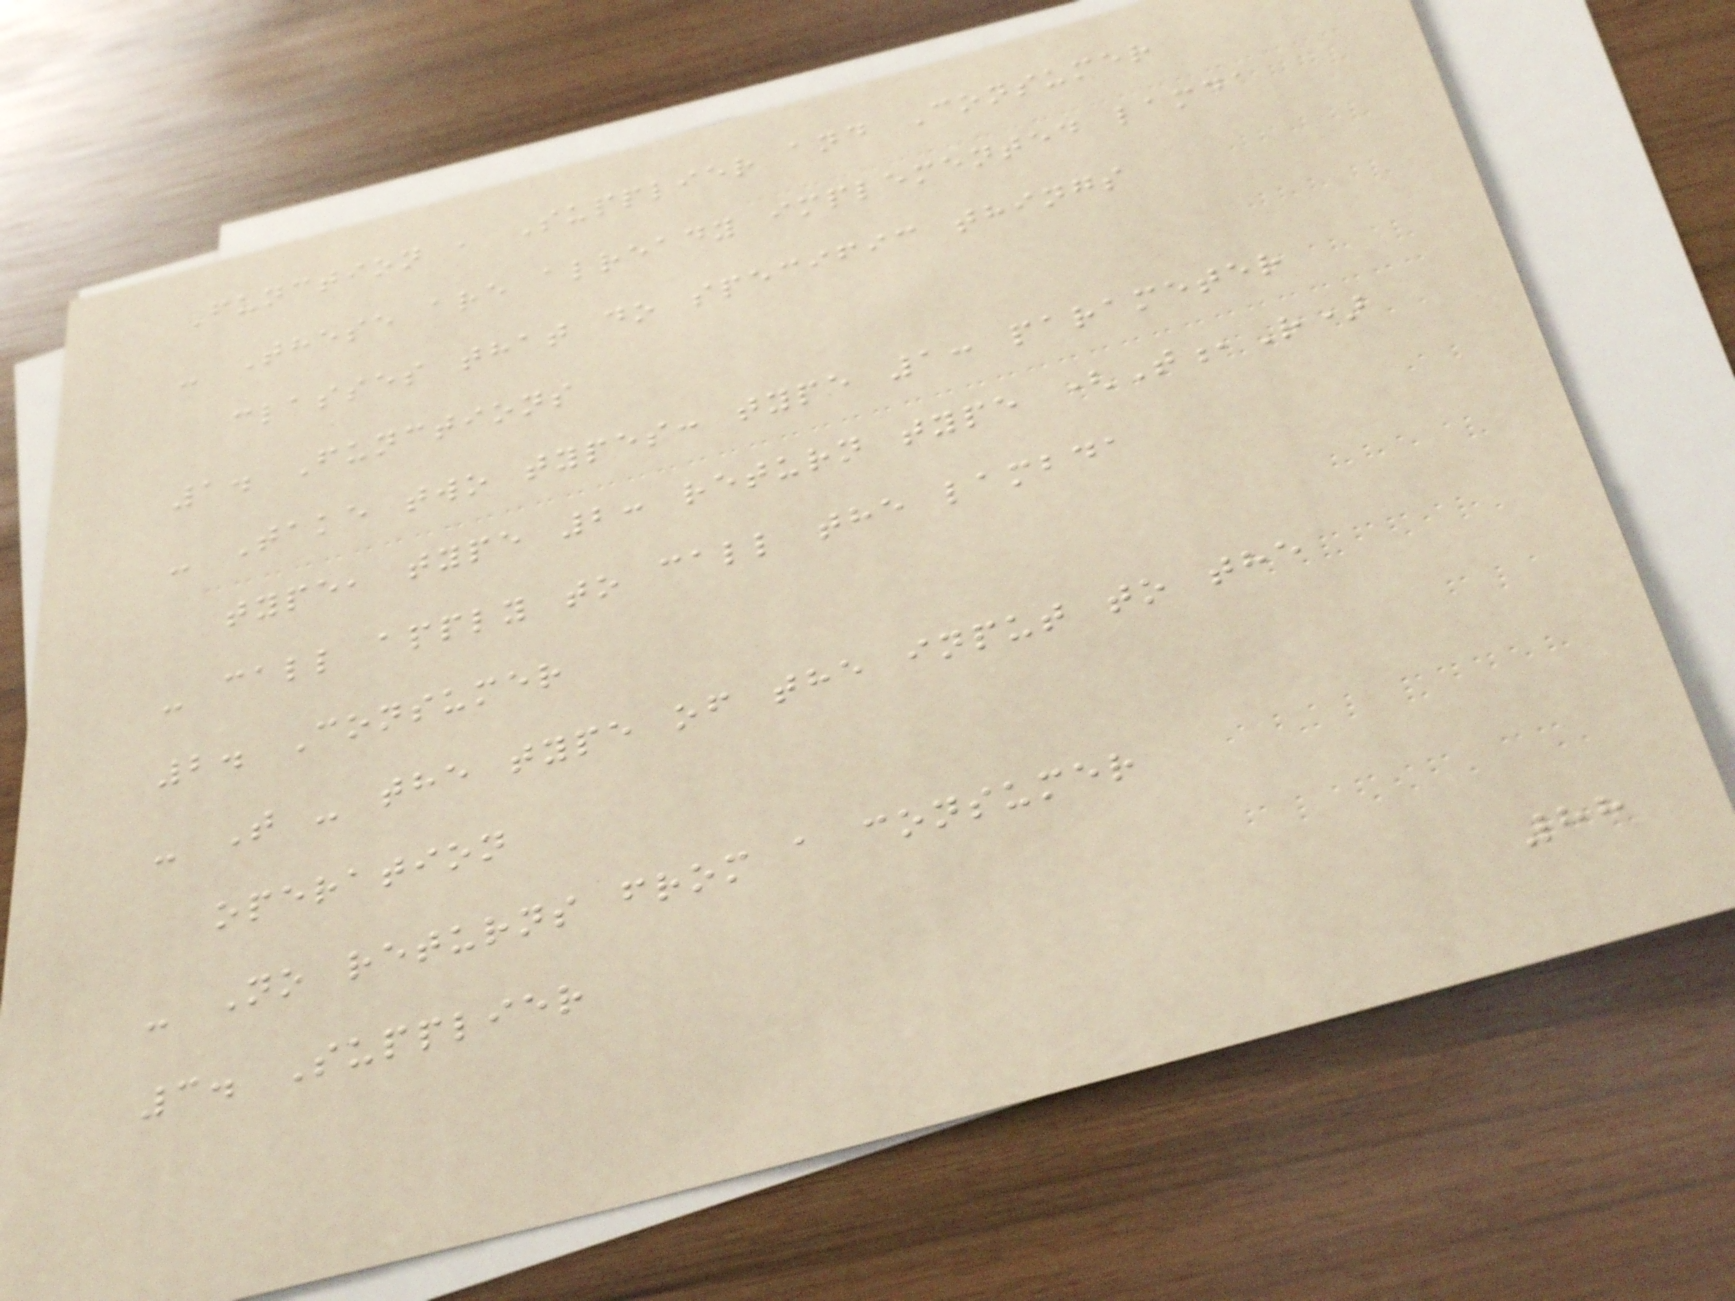Function , Supplier and Consumer
- These are already implemented lamda
classes that do specific things
1. Functions
- Take two types: type 1: parameter
type, type 2: return type (T,R)
- call apply to call the lambda
2. Consumer
- T - the type of the input to the
operation
- No returns from a consumer
3. Supplier
88
